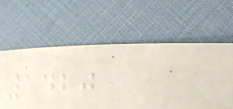1420
